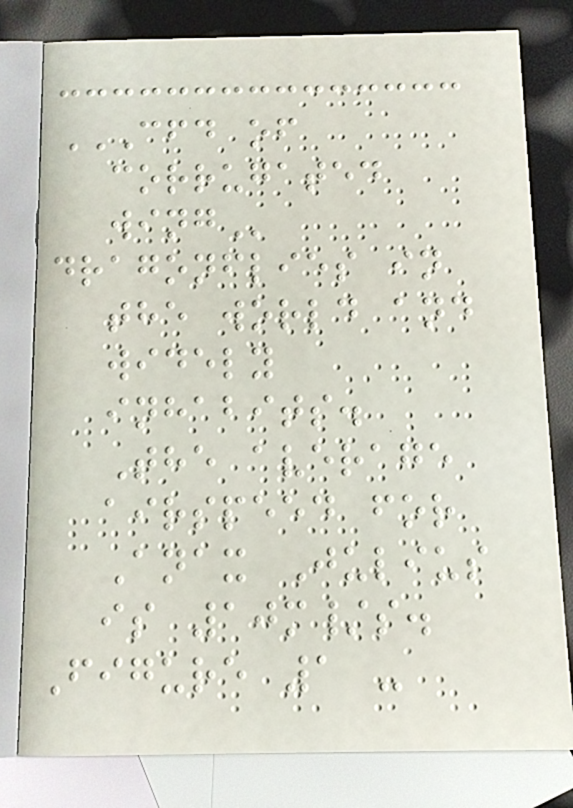CFD OF
CORRUGATED
WING
dragonflies in
the world and
widely
inhabits.
The average
airspeed for
Anax Julius
is 10m/s.
Figure 1 -
